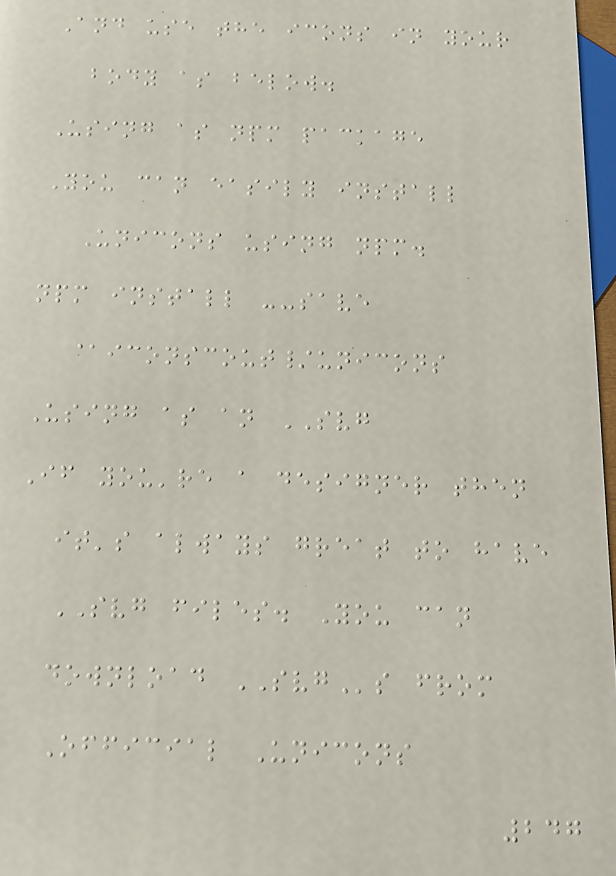And use the icons in your
body as below.
Using as npm package
You can easily install
Unicons using npm.
npm install --save
@iconscout/unicons
Using as an SVG
If you're a designer then
it's always great to have
SVG files. You can
download SVGs from
Official Unicons
247
